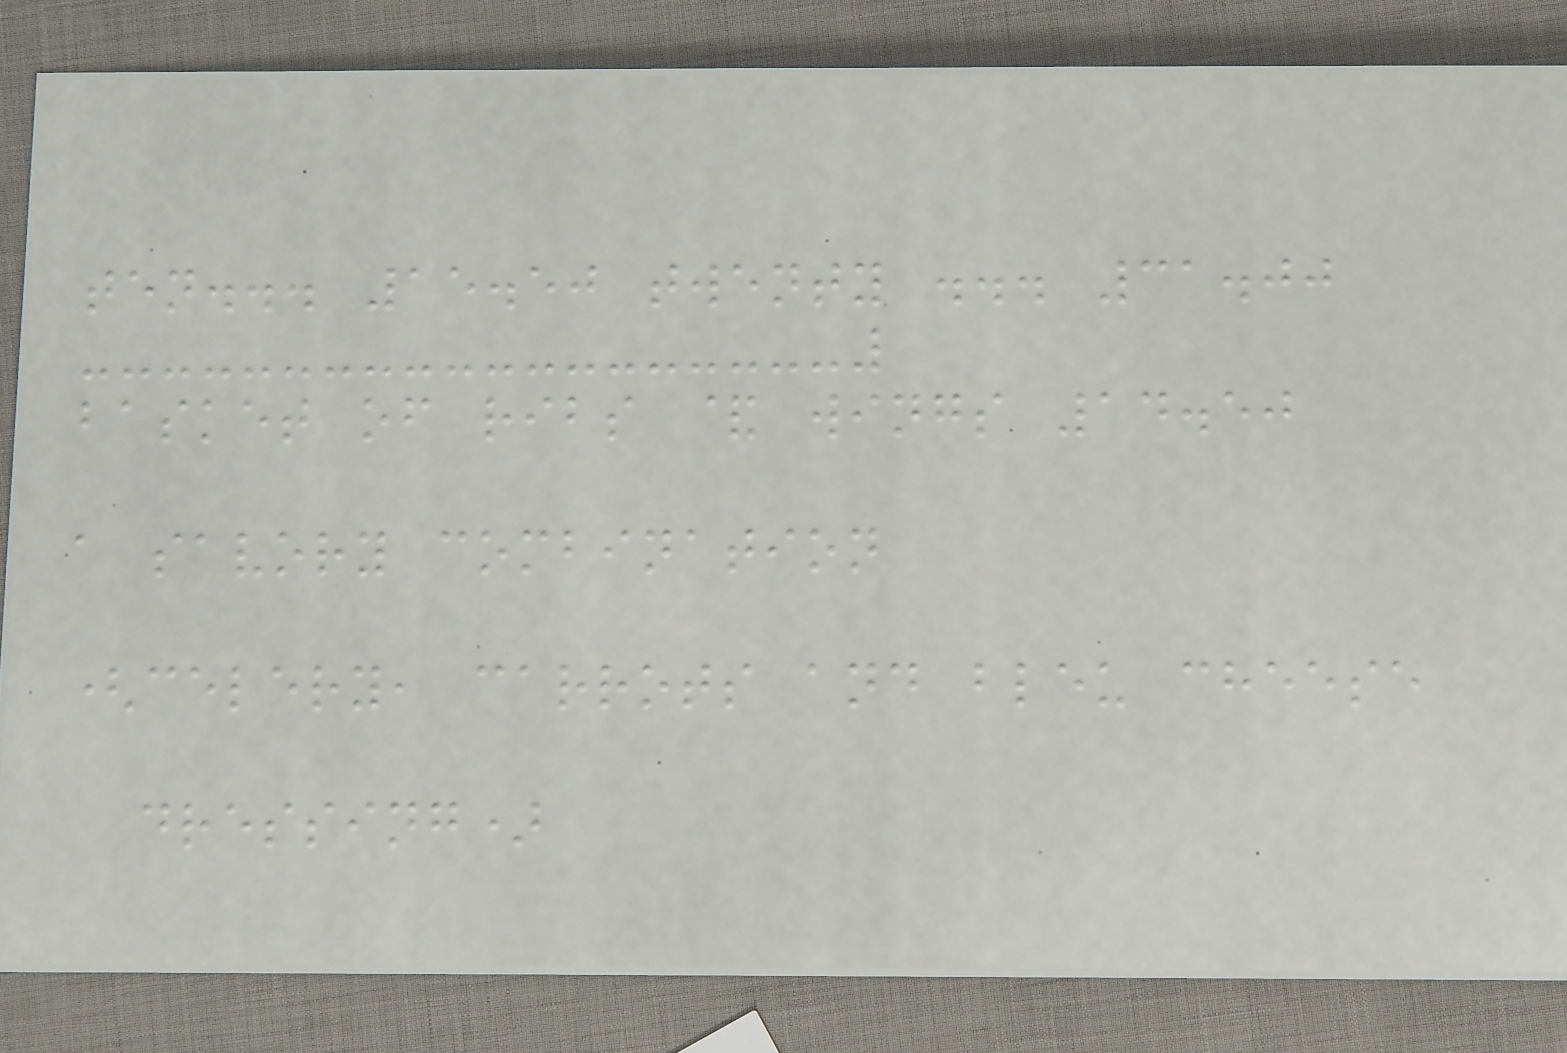ten... 15.50 twenty ... 31.00
basket of ribs & wings 14.50
a savory combination
(celery, carrots and bleu cheese
dressing)
